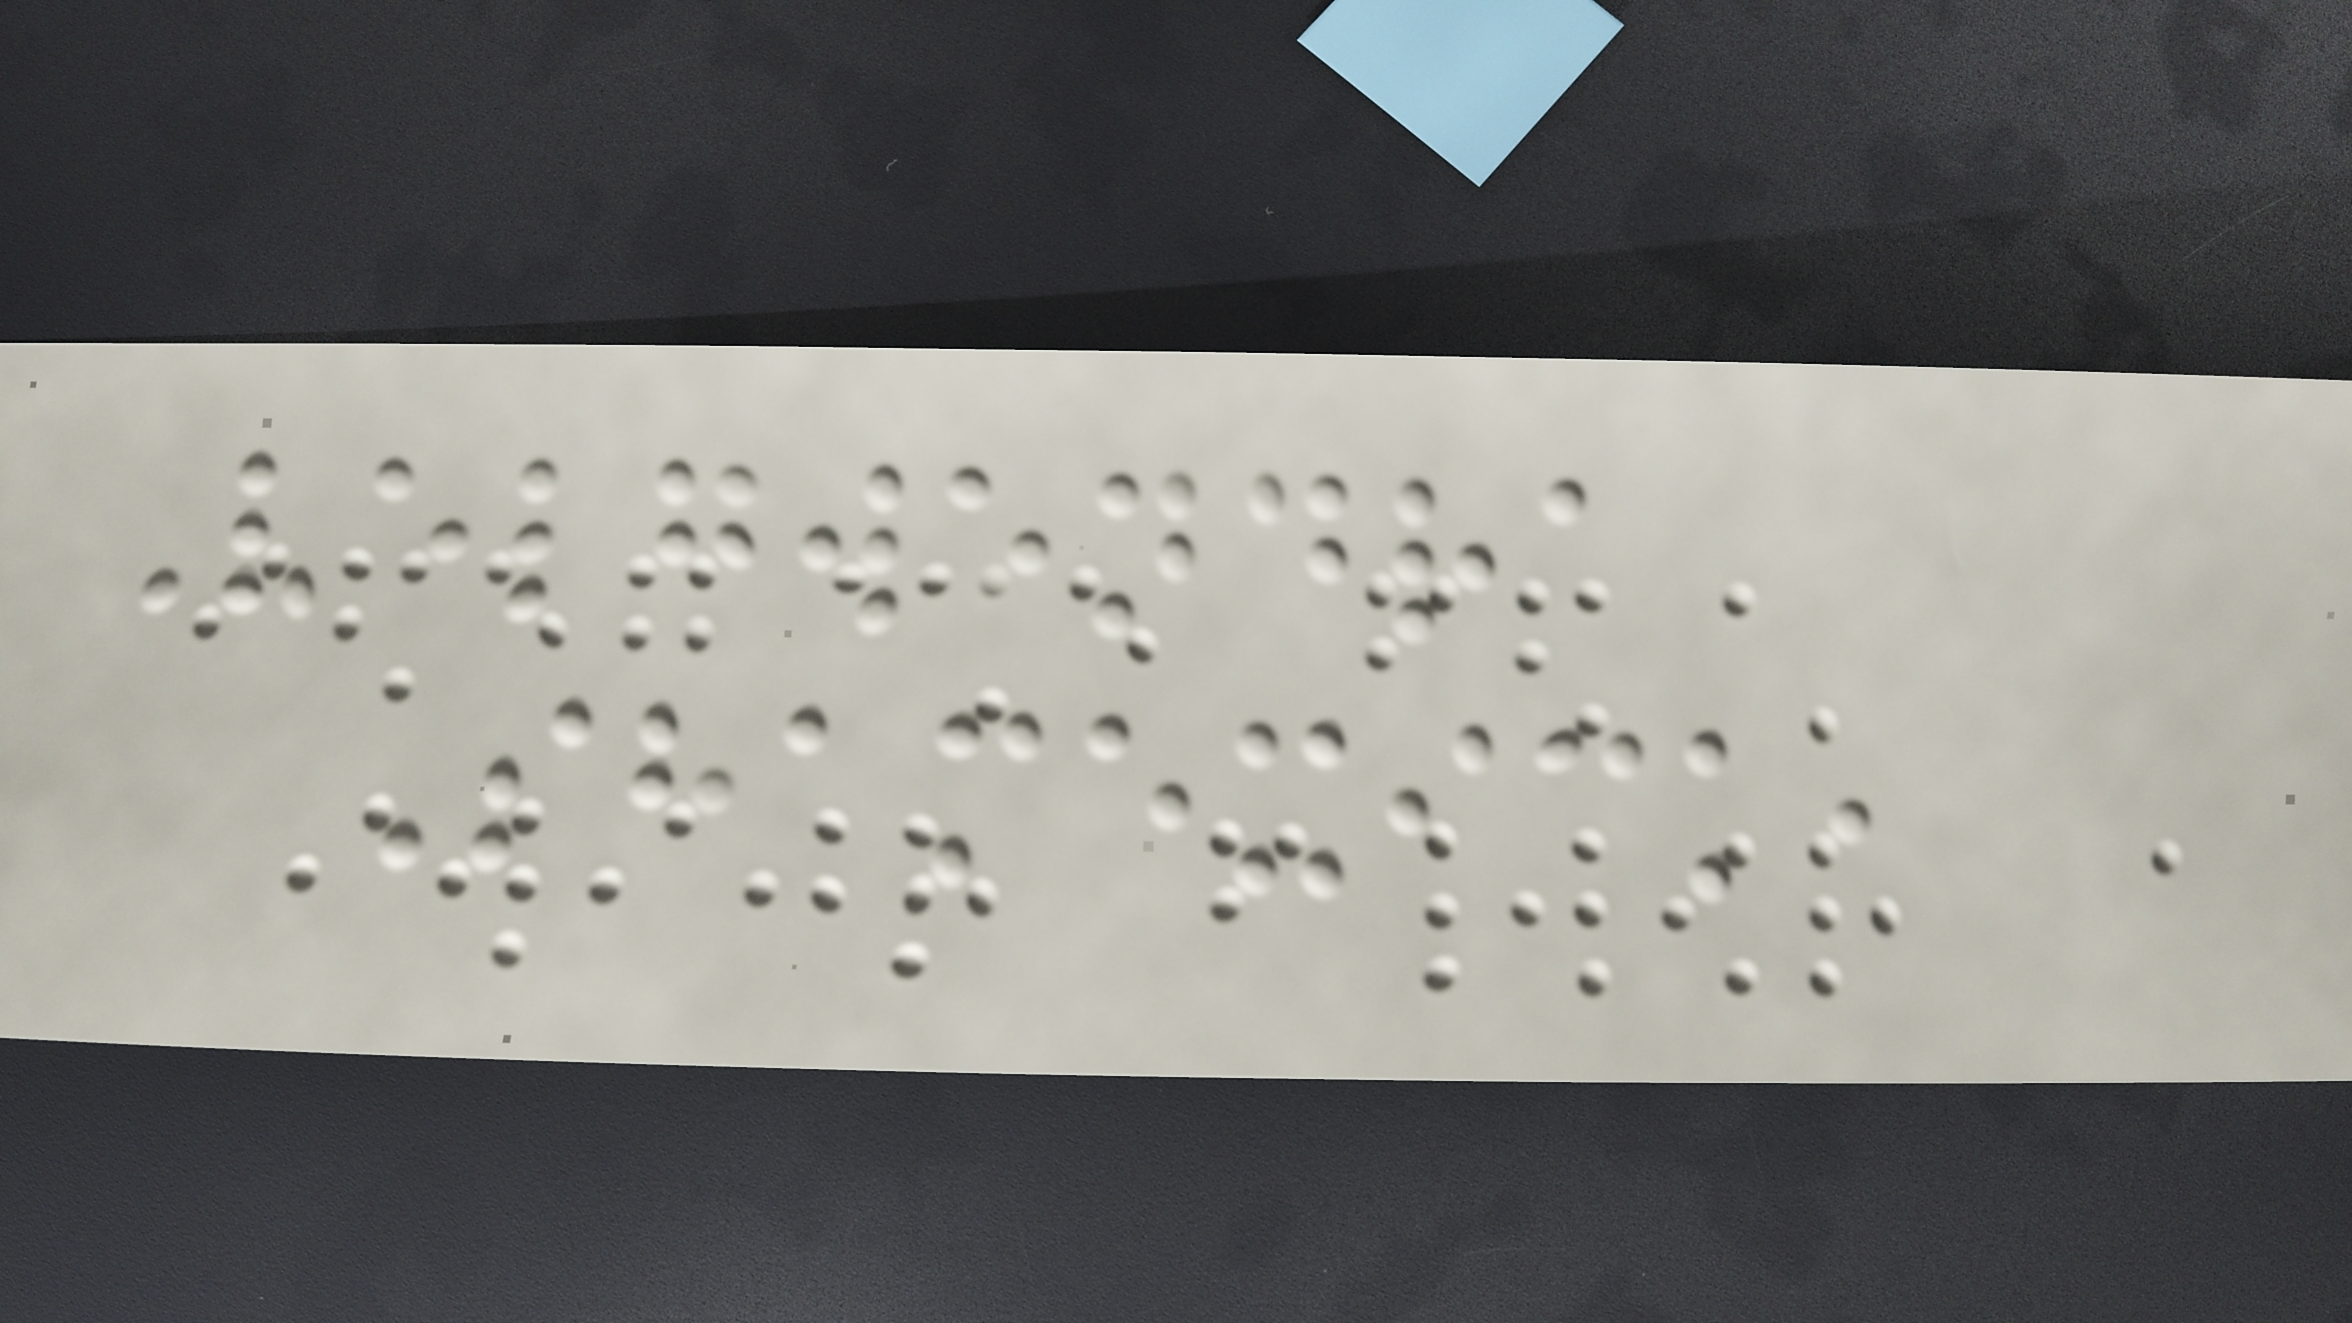Velgwendra
Shamexick,
